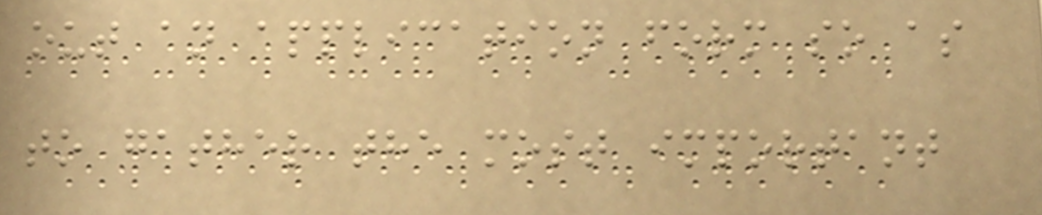out an application form so as
to gather the most important
